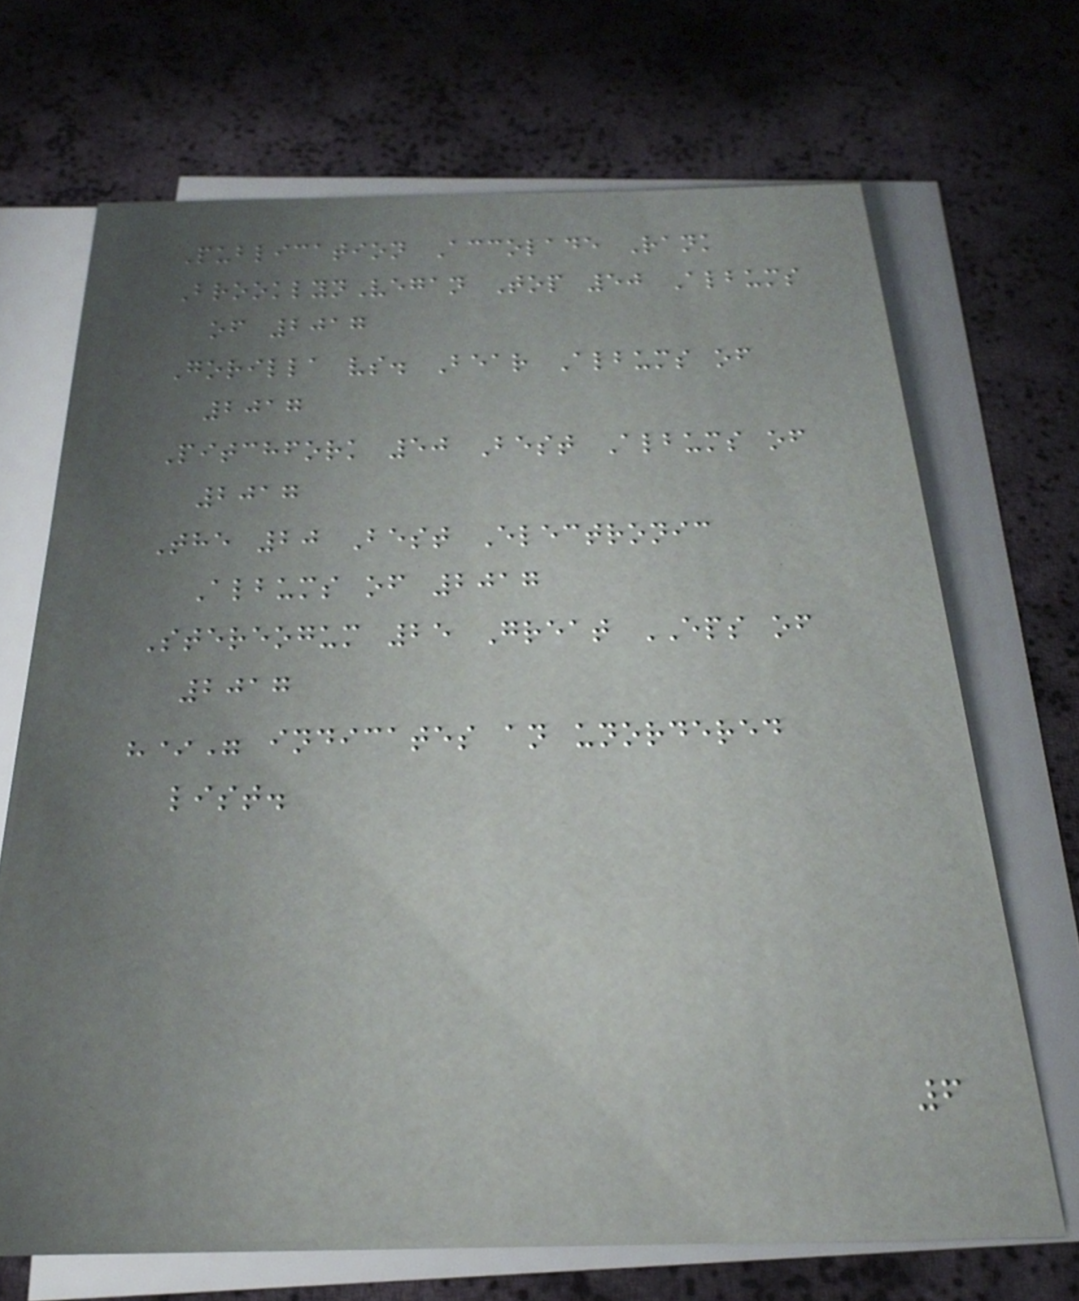Publication Accolade Rank
BrooklynVegan Top 50 Albums
of 2017
Gorilla vs. Bear Albums of
2017
Pitchfork 50 Best Albums of
2017
The 20 Best Electronic
Albums of 2017
Stereogum 25 Great EPS of
2017
"*" indicates an unordered
list.
6
